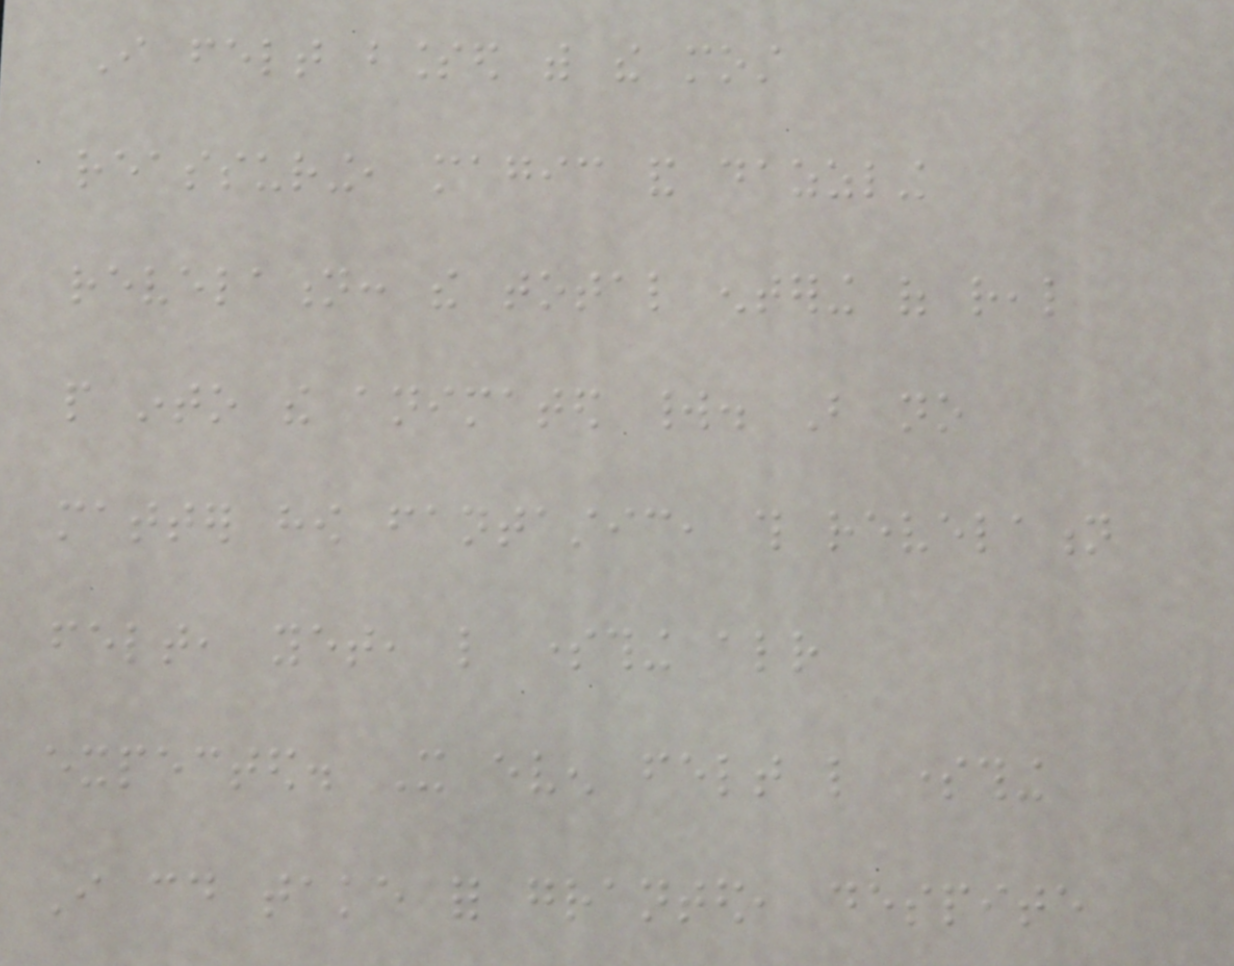I felt blessed with the most
reassuring, magic and dazzling
revelation: the total entering of real
people into the animated world. But no
matter how fantastic, this revelation
felt, yet, like something already
expected. It even felt like something
I could take for granted, despite
